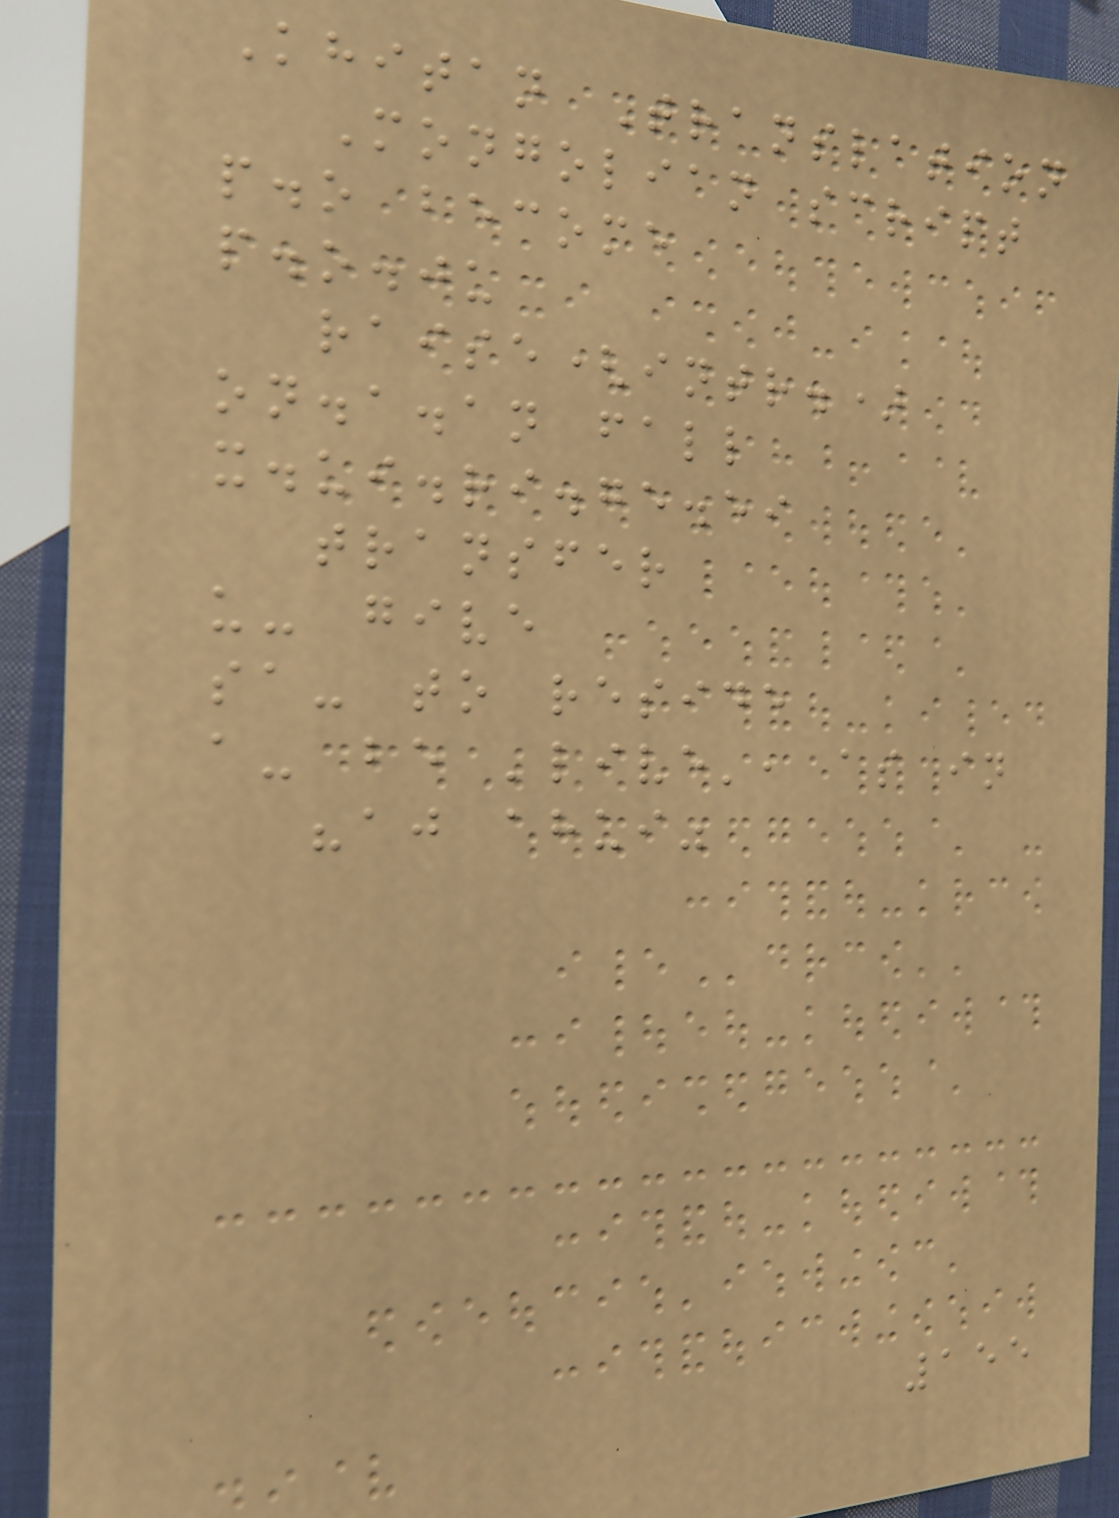Khitan Translation
Mongolian script
p.o become
p.o.ju
raise(intr.)
on.a.an fall
x.ui.ri.ge.ei
transfer
u- give
sa- to reside
a- be 'live', as in
"aj ahui"
155
